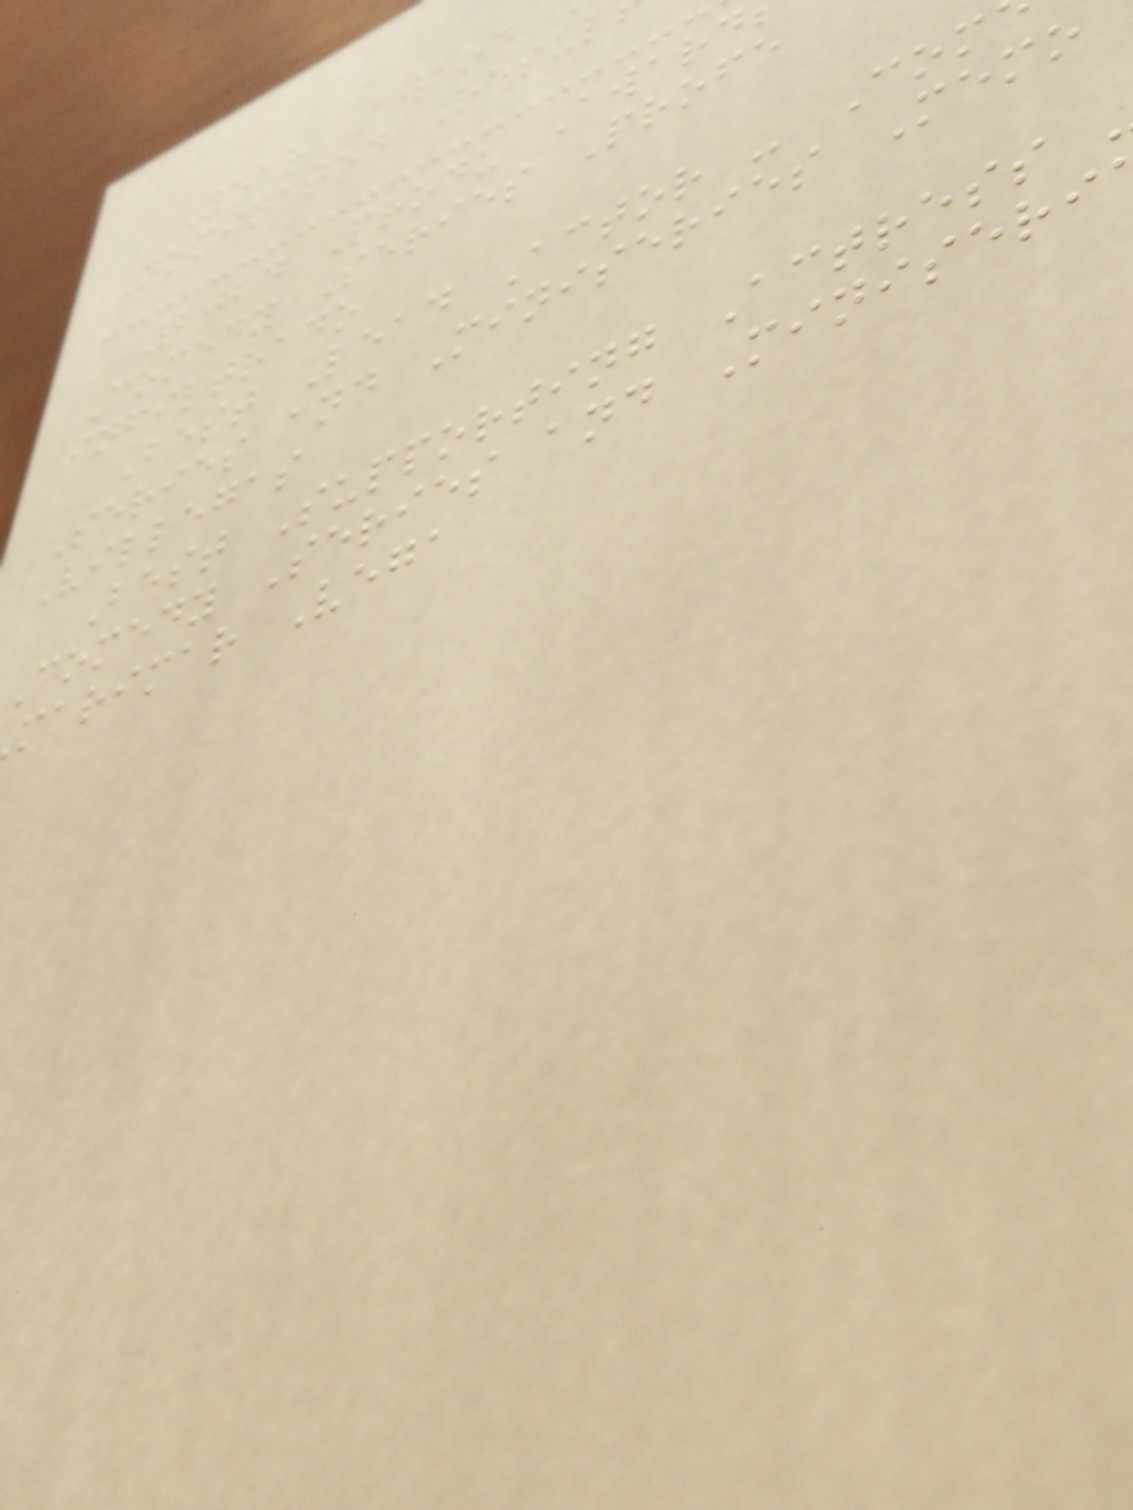Year Award
Nominated Resul
2024 Produ Award
Comedy Series Profe
infiltrado
Best Lead Actor - Com
Series and Miniseries Memo
Villegas
Best Supporting Actress
comedy Series and Miniseri
marimar Vega
